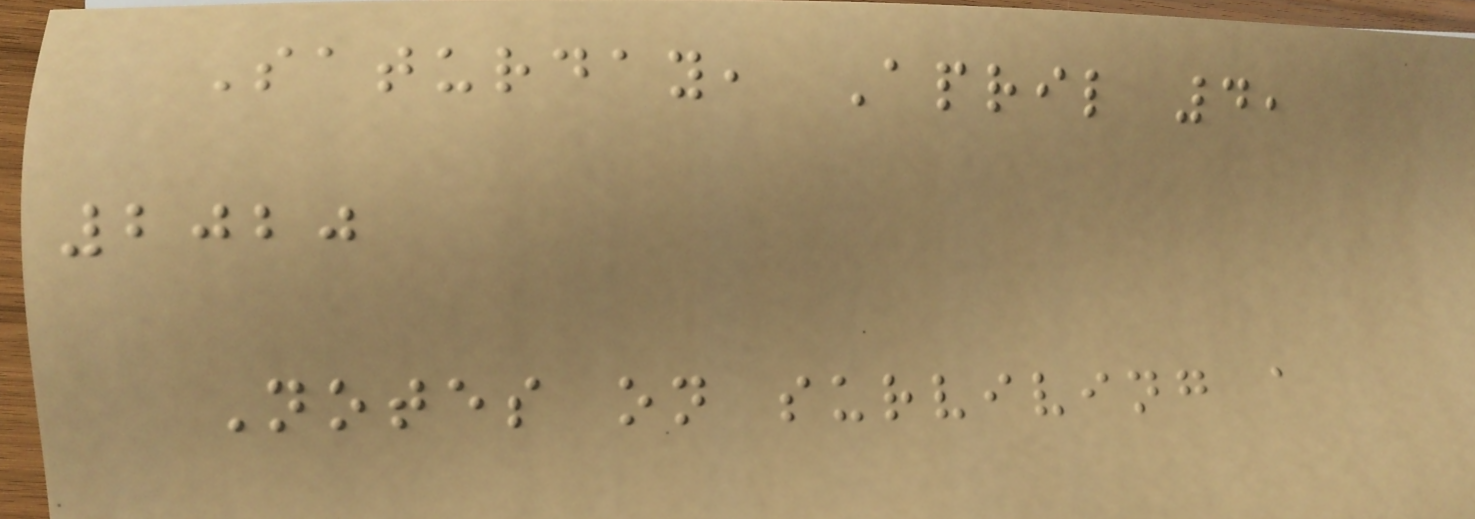Saturday, April 4,
2020
Notes on surviving a
